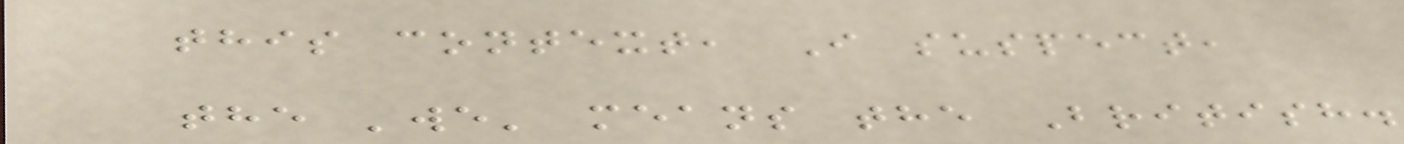this context, I suspect,
the 'we' means the British.
